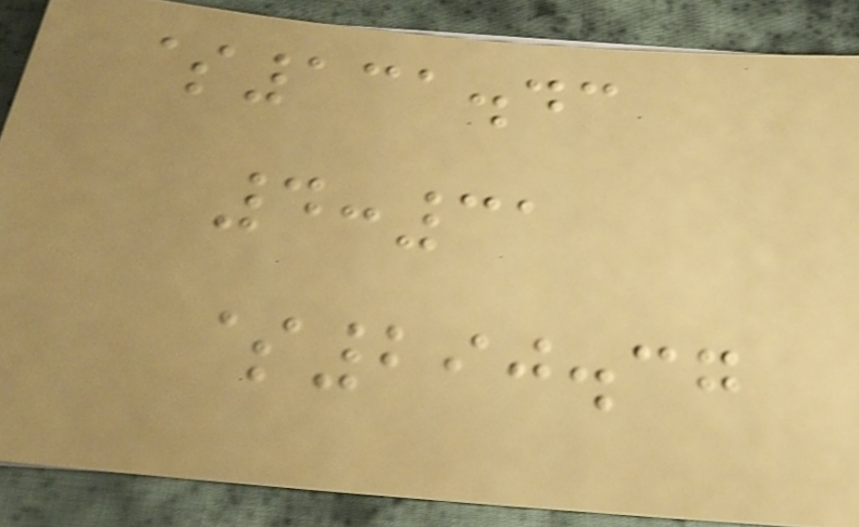$131.43
4:31
$290.37
